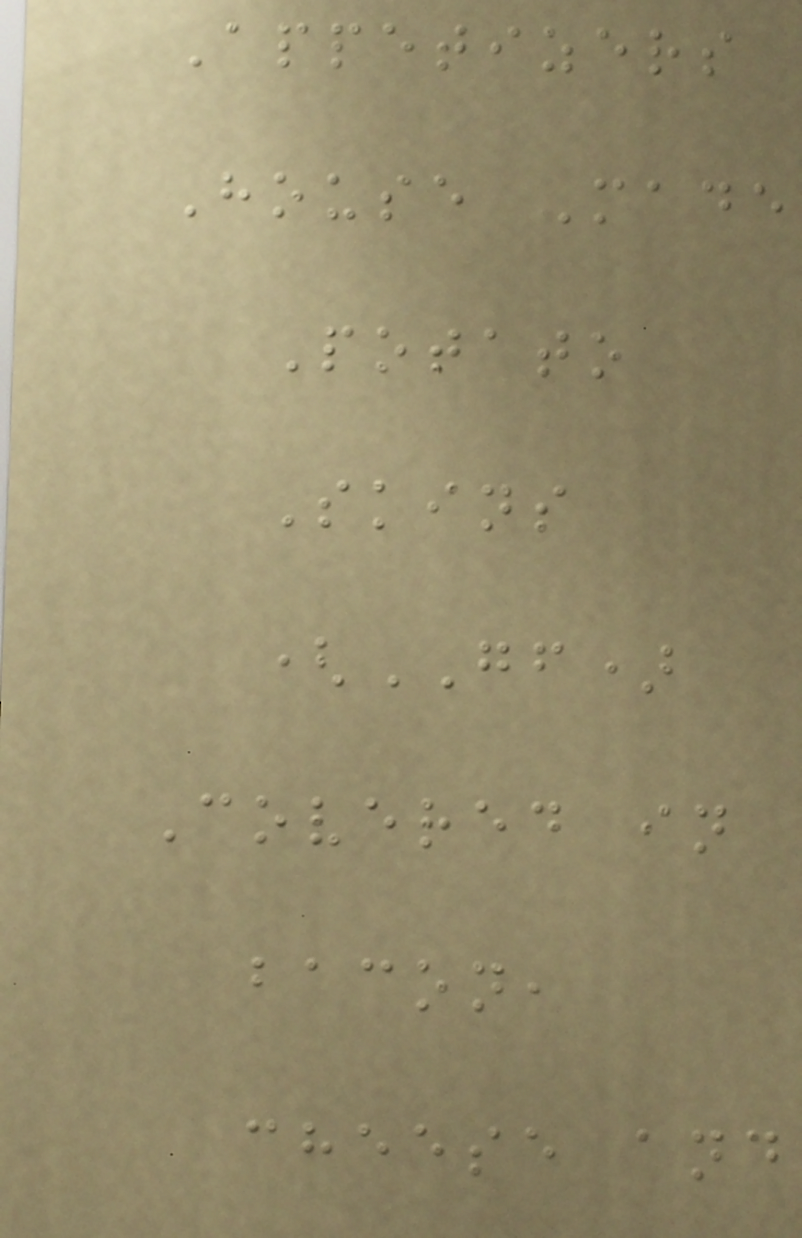Appetizers
House Made
Potato
Skins
(GF)
Covered in
bacon,
cheese and
